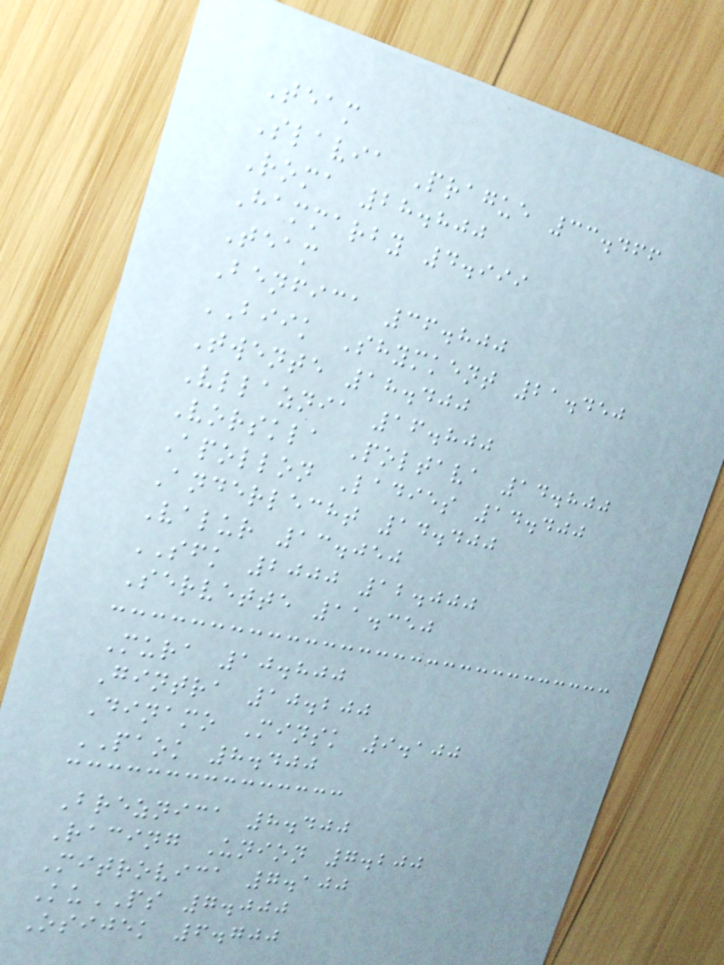Team
Slavia Prague 33.466
Roma 28.800
Hammarby 4.999
Team
Benfica 36.800
BIIK Shymkent 21.450
Twente 18.400
Vllaznia 16.800
Vorskla Poltava 14.800
Apollon Ladies 14.400
Anderlecht 14.400
Valur 13.050
SFK 2000 12.000
Servette 11.350
Mura 10.800
Gintra 10.200
Dinamo Minsk 9.100
PAOK 8.400
Breznica 8.400
Racing Union 7.200
Mitrovica 7.100
KuPS 7.000
Osijek 6.700
